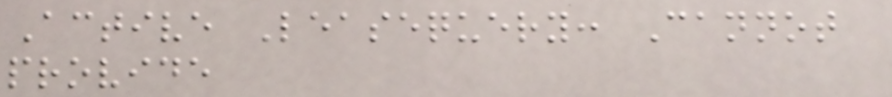Active Leasequery: Cannot
provide
